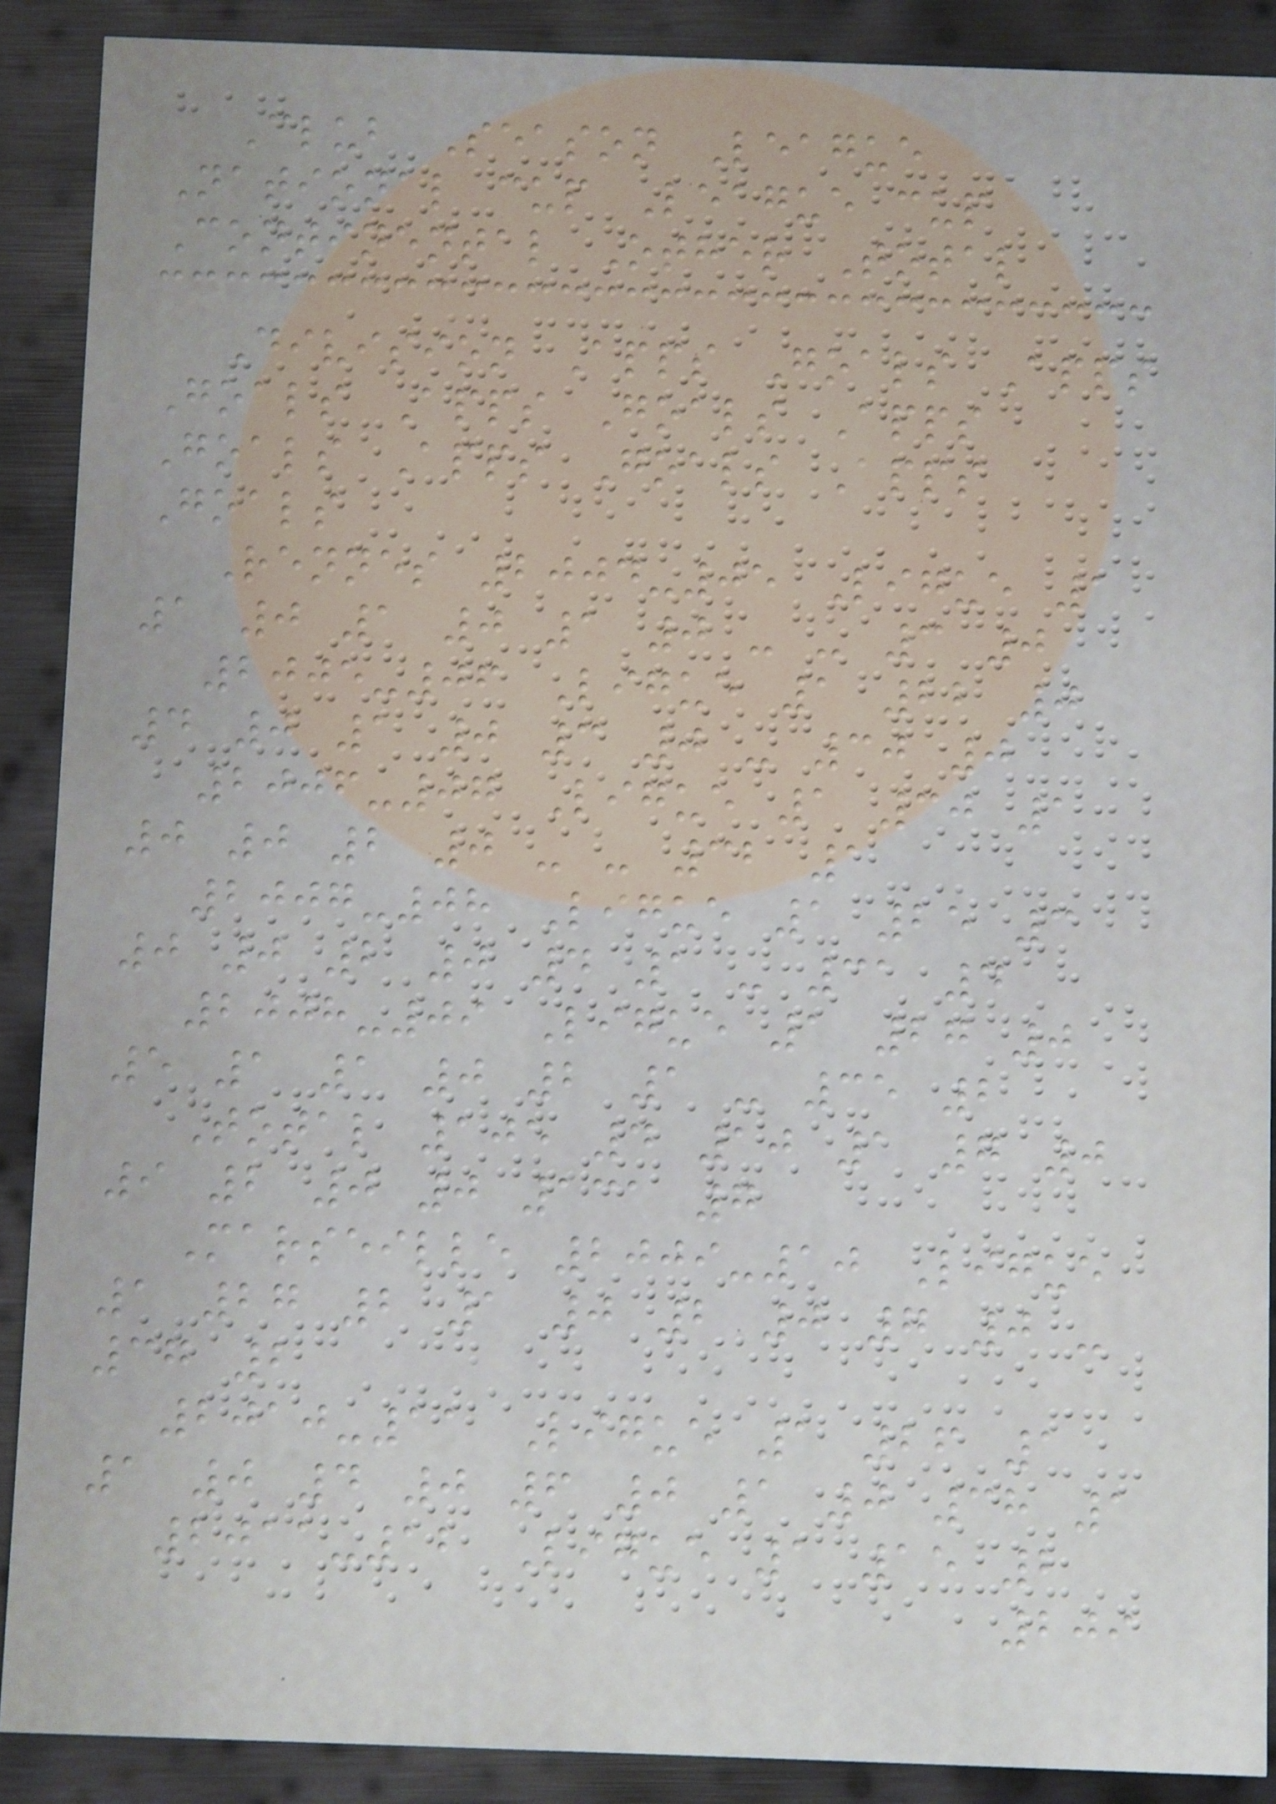Club Season League
National cup League cup
Continental Other Total
Division Apps Goals Apps
Goals Apps Goals Apps
Goals Apps Goals Apps
Goals
Rennes 2004-05 Ligue 1
1 0 1 0 1 0 - - 3 0
2005-06 Ligue 1 22 0
4 0 1 0 3 0 - 30 0
2006-07 Ligue 1 30 1
0 0 2 0 - - 32 1
2007-08 Ligue 1 25 3
0 0 2 0 4 1 - 31 4
2008-09 Ligue 1 27 0
5 1 1 0 2 1 - 35 2
Total 105 4 10 1 7 0
9 2 0 0 131 7
Marseille 2009-10 Ligue
1 27 2 1 0 2 0 7 0 -
37 2
2010-11 Ligue 1 26 1
1 0 4 0 6 0 1 0 38 1
2011-12 Ligue 1 15 2
209
